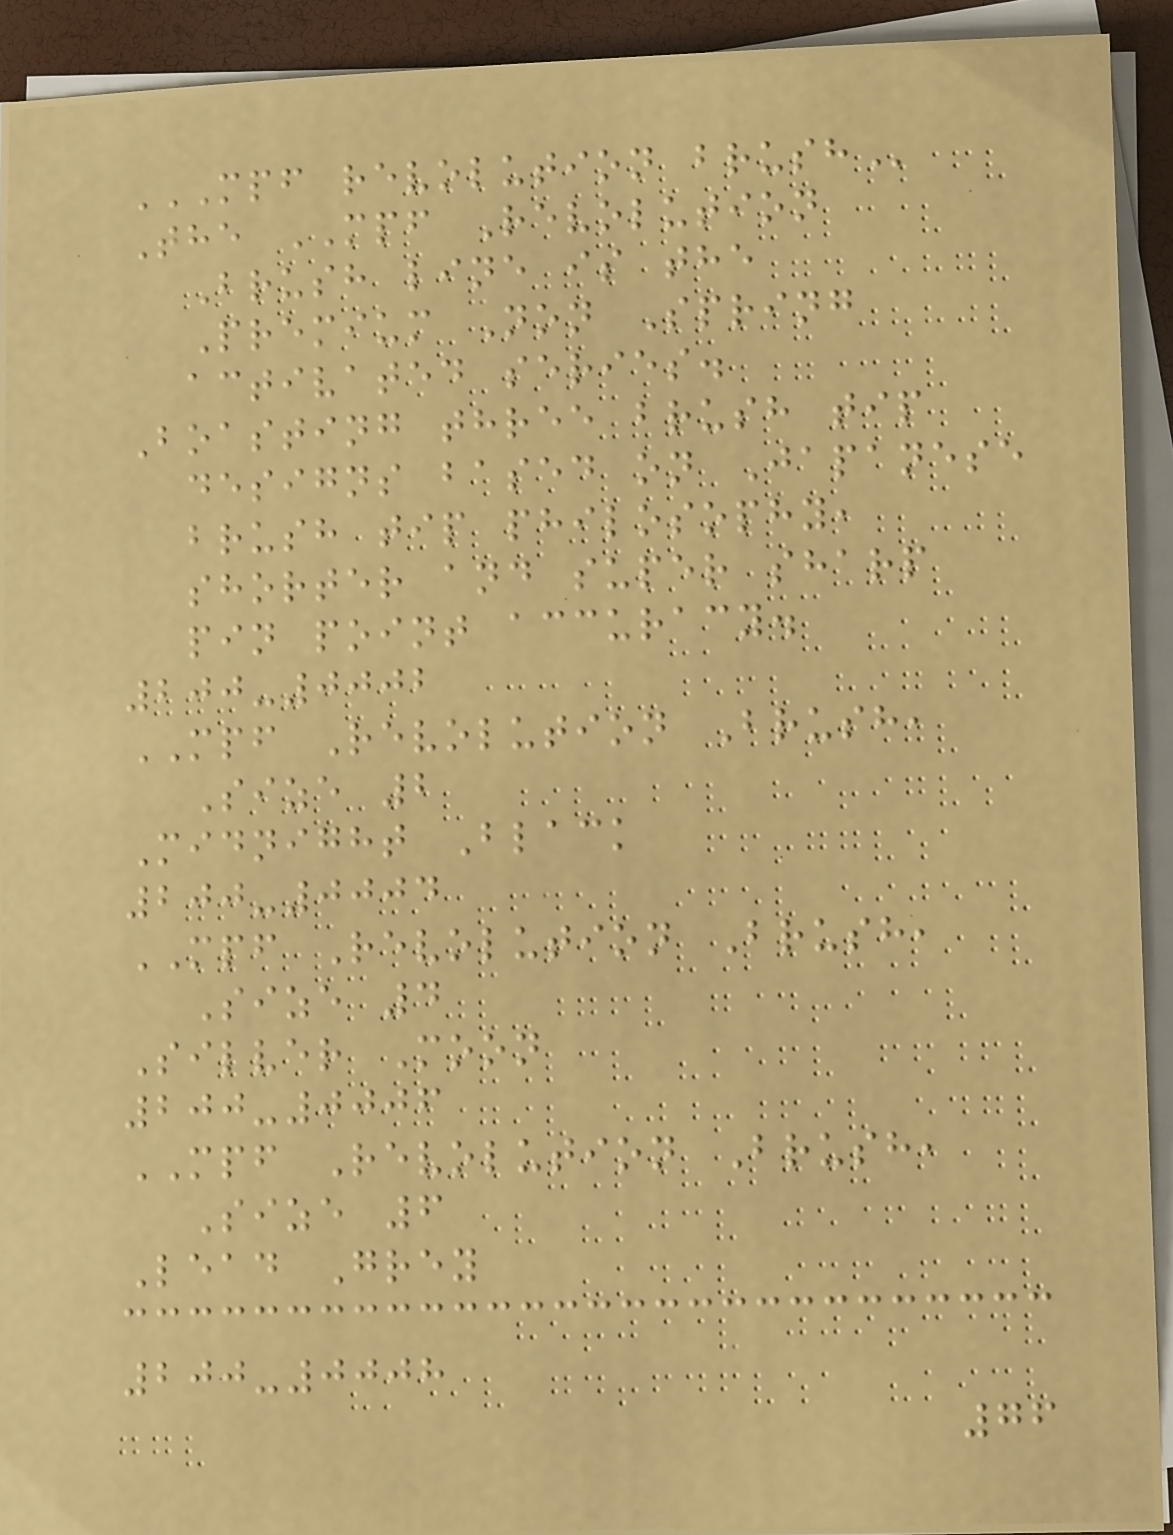MPF REVOLUTION BRUSH
The MPF Revolution
Brush line is the
Premium Non Spring
activated series.
Boasting three brush tip
designs based on Japanese
brush tip philosophy,
shorter and super sharp
pin point accuracy.
200-0002
MPF Revolution Brush,
Size 2
Midnight Black
200-0004
MPF Revolution Brush,
Size 4
Silver Moon
200-0006
MPF Revolution Brush,
Size 6
Lead Grey
200-0008
76
